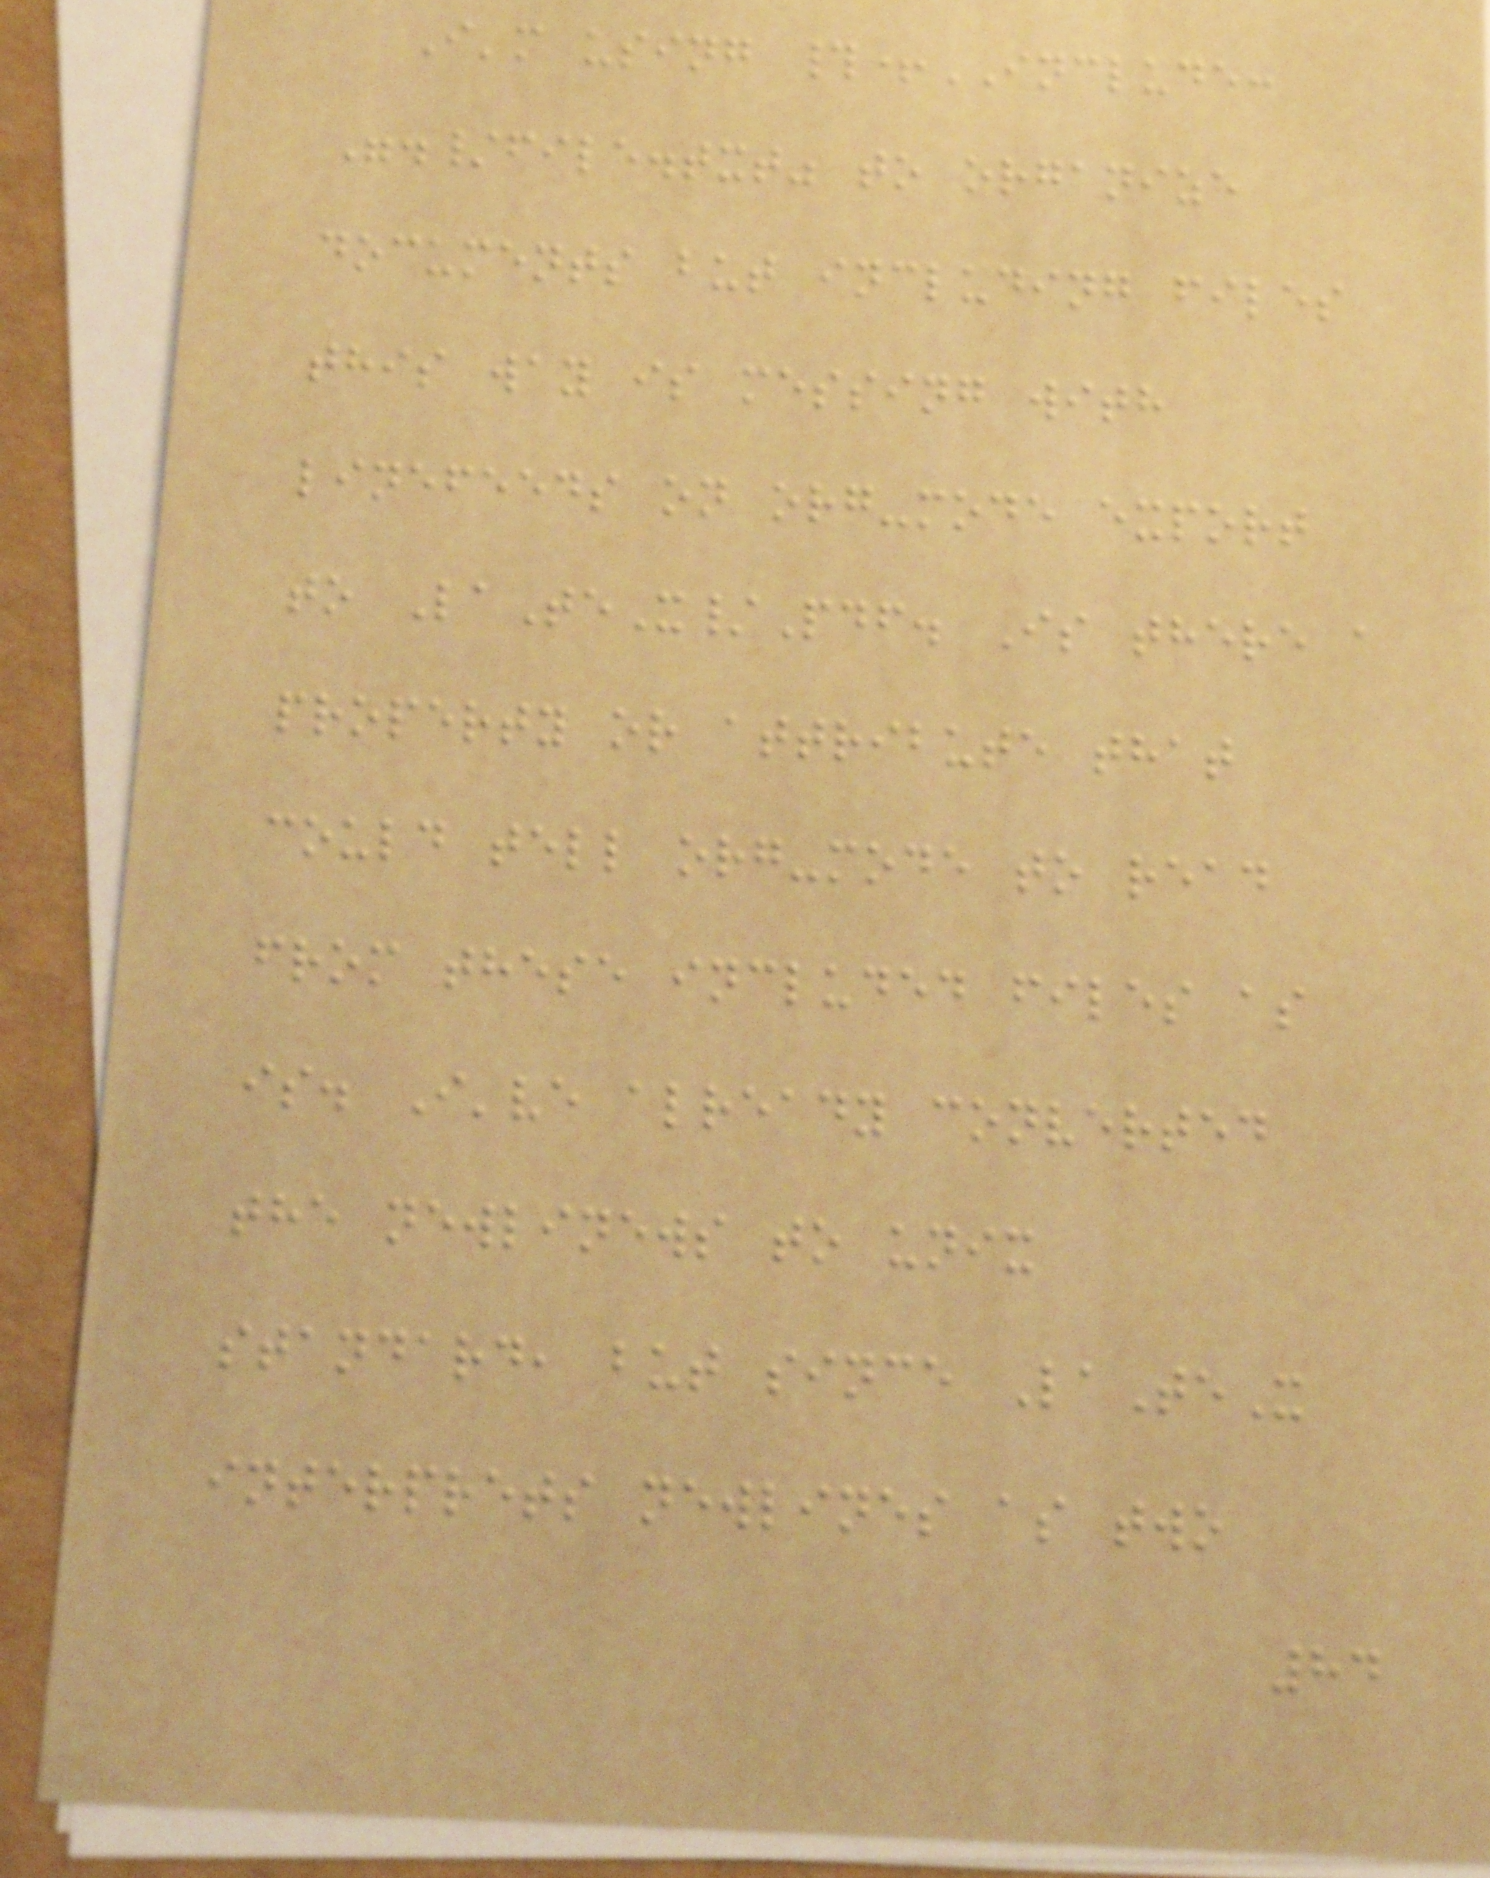I'm using #+INCLUDE:
"./file.txt" to organize
documents but including files
this way is messing with
linefeeds on org-mode export
to LaTeX/Pdf. Is there a
property or attribute that
could tell org-mode to read
from these included files as
is. I've already converted
the newlinews to unix
standard, but since LaTeX
interprets newlines as two
84
